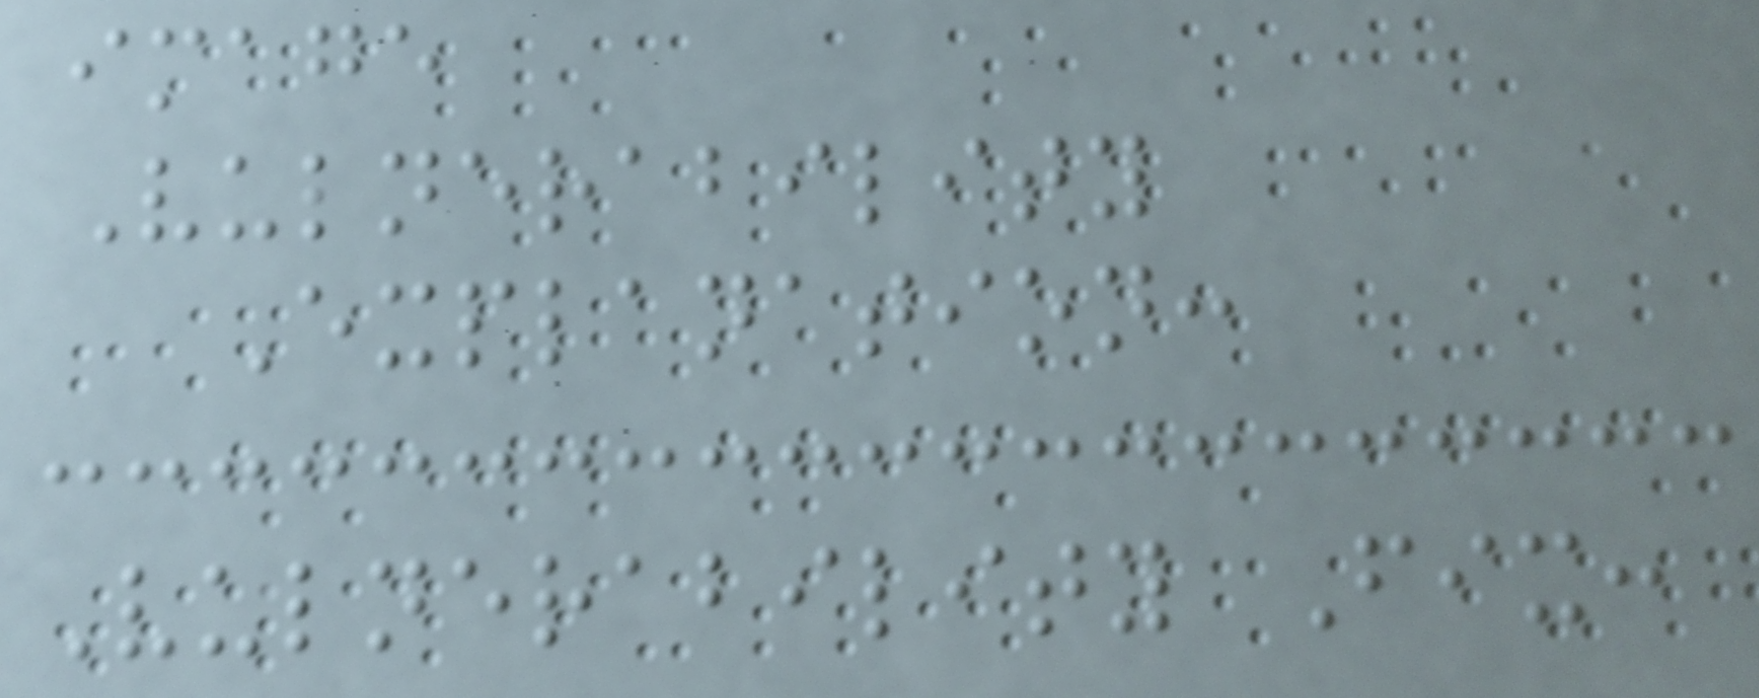image
Vulnerability
Explanation:
Vulnerability Fix:
